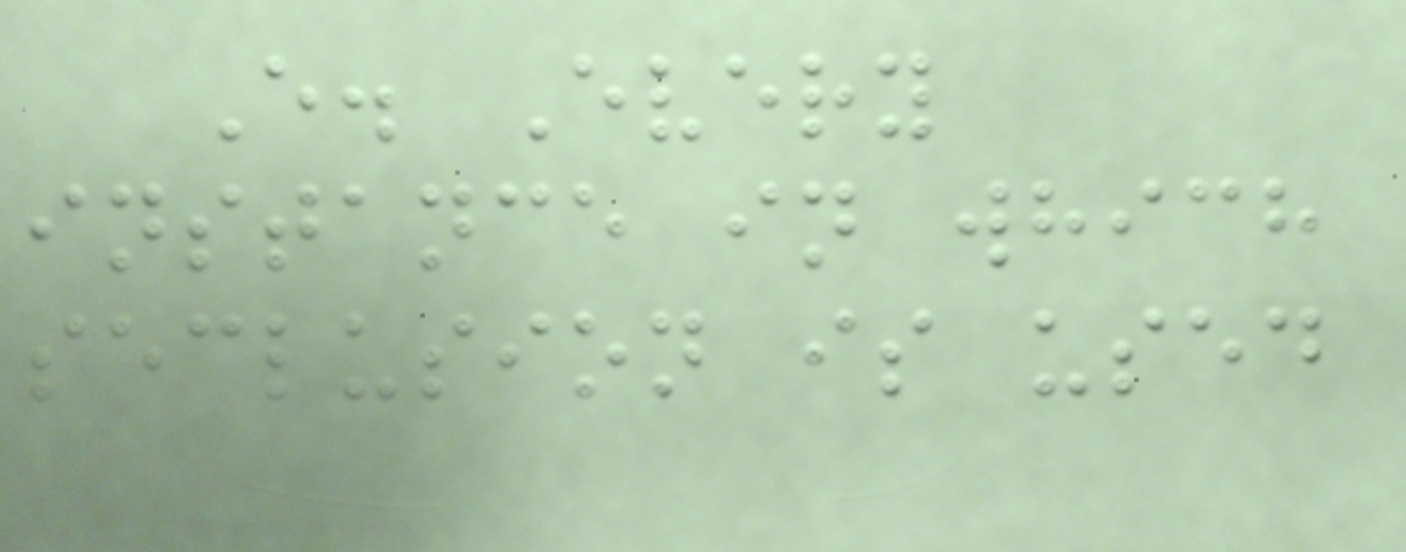E. Every
instance in which
seclusion is used
